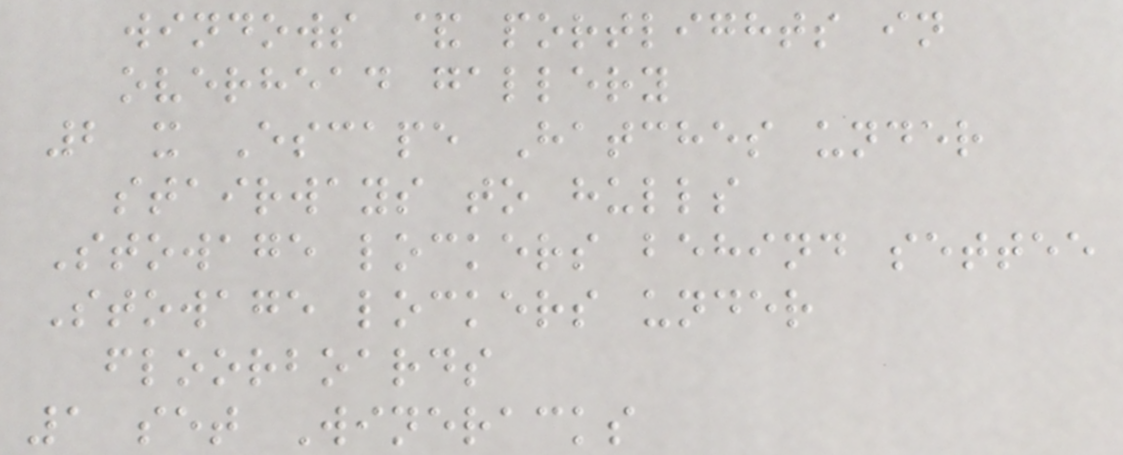windows & portlights in
overhead gallery
2 x Escape Hatches under
stairways to hulls
Stowage lockers behind settee
Stowage lockers under
floorboards
1 set Wineracks
